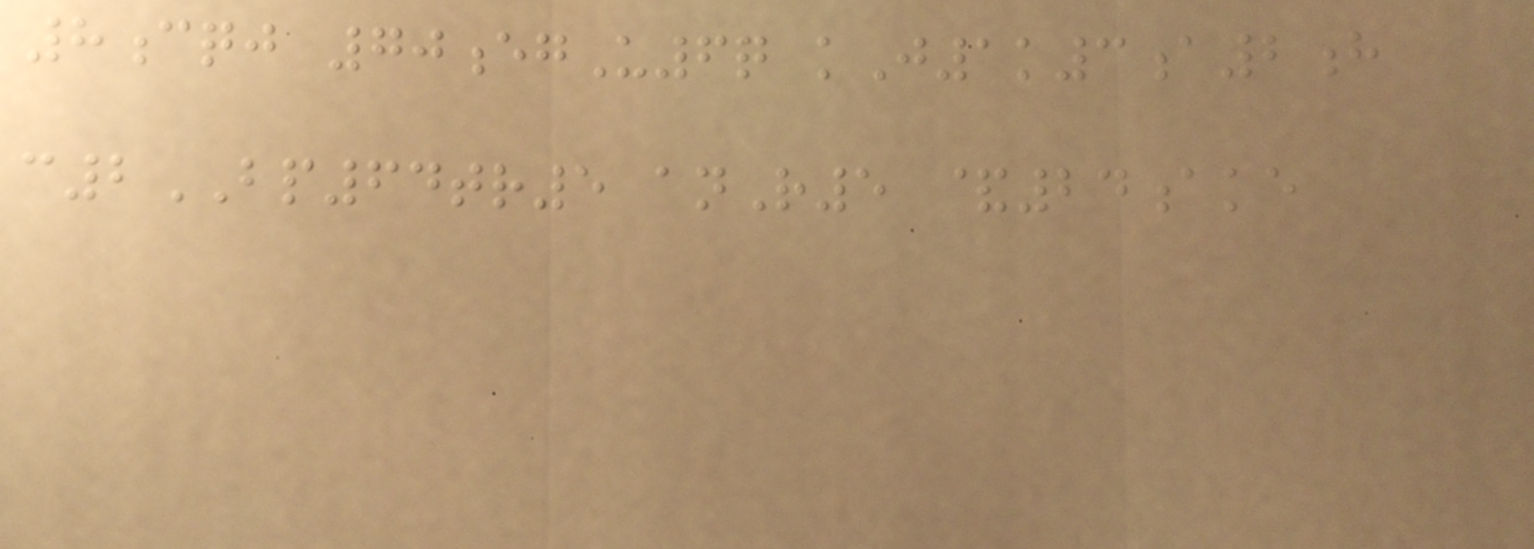8cqj 70egU6q kJ1k3a2h
c2BP64tr5 anR5 &24ake
